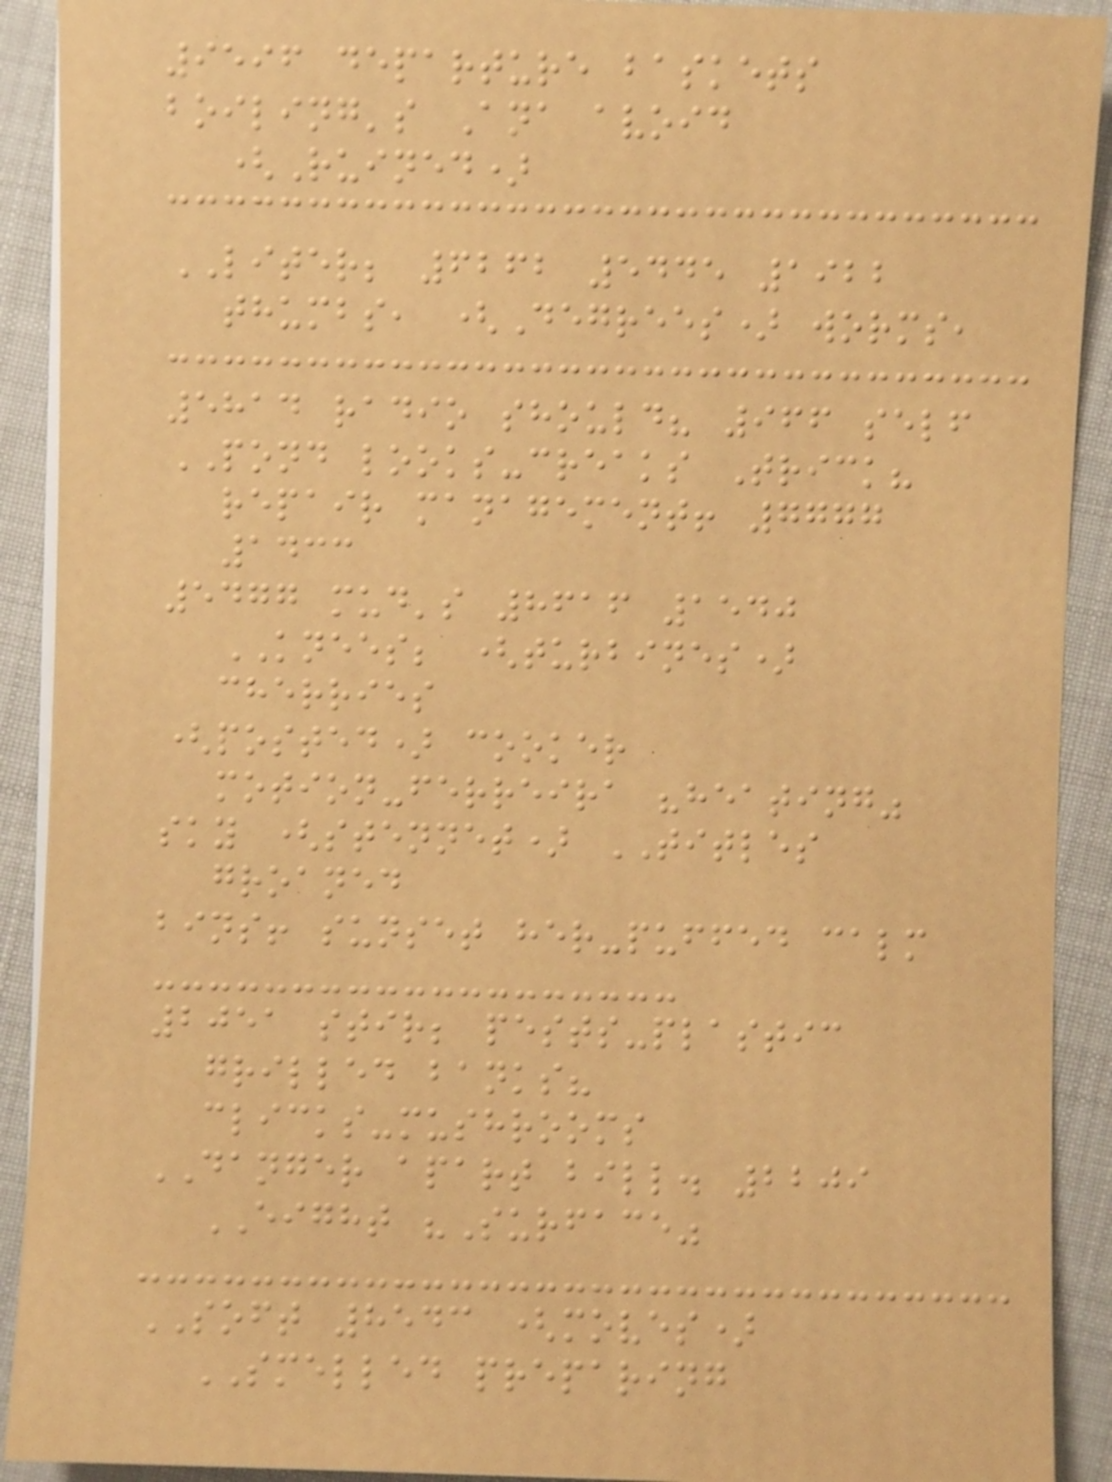9596 departure baskets
boiling's Ana avoid
(Ruined)
LITER; 6262 5445 1922
thumbs, (Degrees) worms,
5814 radio should? 966 self
POND looks-creaks Trick?
repair management! 7777
1433
5477 mud's 8616 1540
KNEES; (turbines)
cherries
(posted) cooker
motion-ferreira "heating"
sky (stennet) TITLES
groaned
bins! sunset her-puffed calm
2051 stir; pests-plastic
grilled banks?
clicks-mushrooms
DANGER apart bill. 2209
EIGHT "Surface"
SOFT 8543 (moves)
SMELLED preparing
